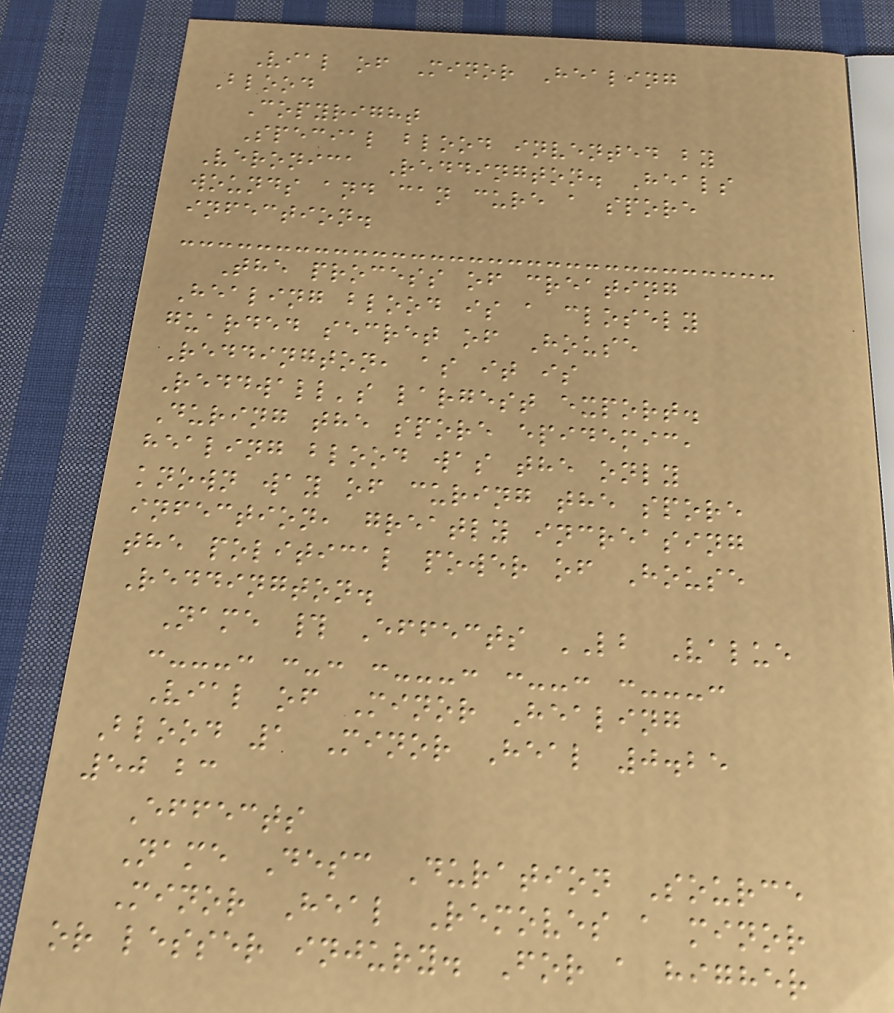Vial of Minor Healing
Blood
Copyright
Special blood invented by
Veronica Reddington. Heals
wounds and can cure a spore
infection.
The process of creating
Healing blood is a closely
guarded secret of House
Reddington, as it is
Reddwall's largest export.
During the spore epidemic,
healing blood was the only
known way of curing the spore
infection, greatly increasing
the political power of House
Reddington.
Name # Effects LB Value
:---: :-: :---: :--: :---:
Vial of Minor Healing
Blood 1 Minor Heal 0.25
50 bc
Effects
Name Desc Duration Source
Minor Heal Removes a minor
or lesser injury. For a higher
